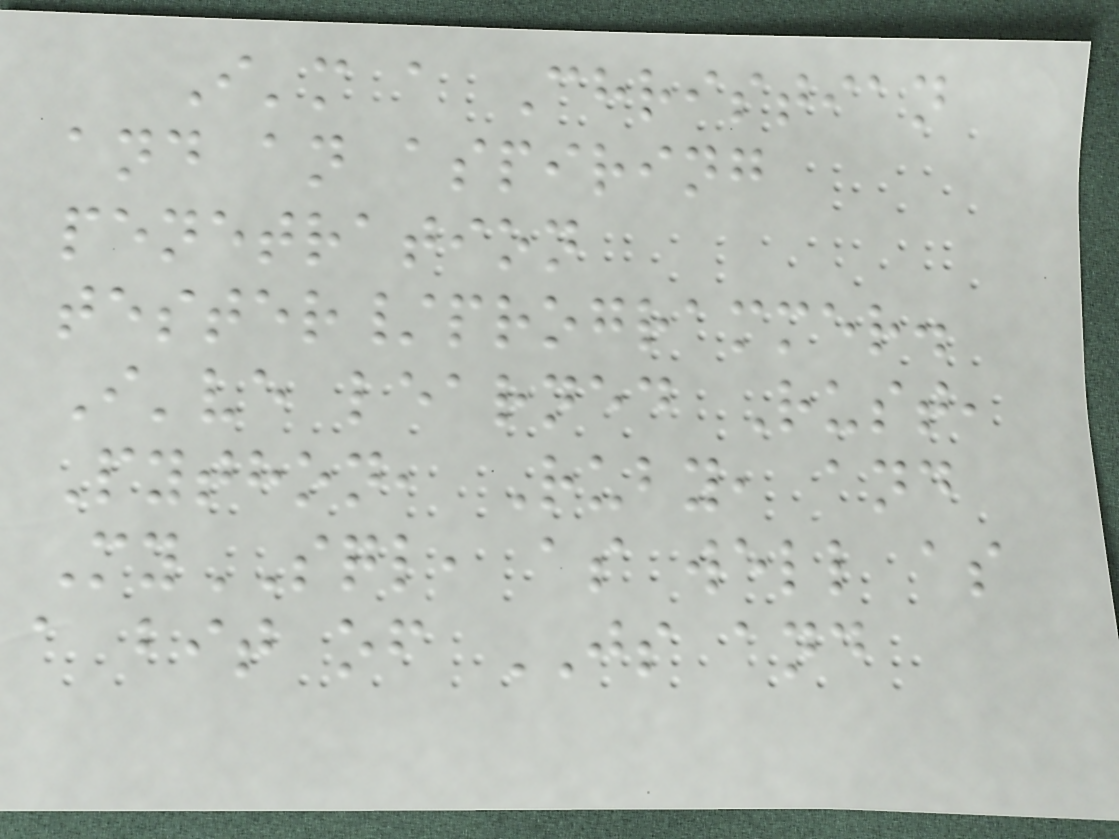I'm a Christian
and an aspiring
penetration
tester/programmer.
I've learned Rust,
Python, Ruby, and
MySQL, as well as
a bit of JS and
